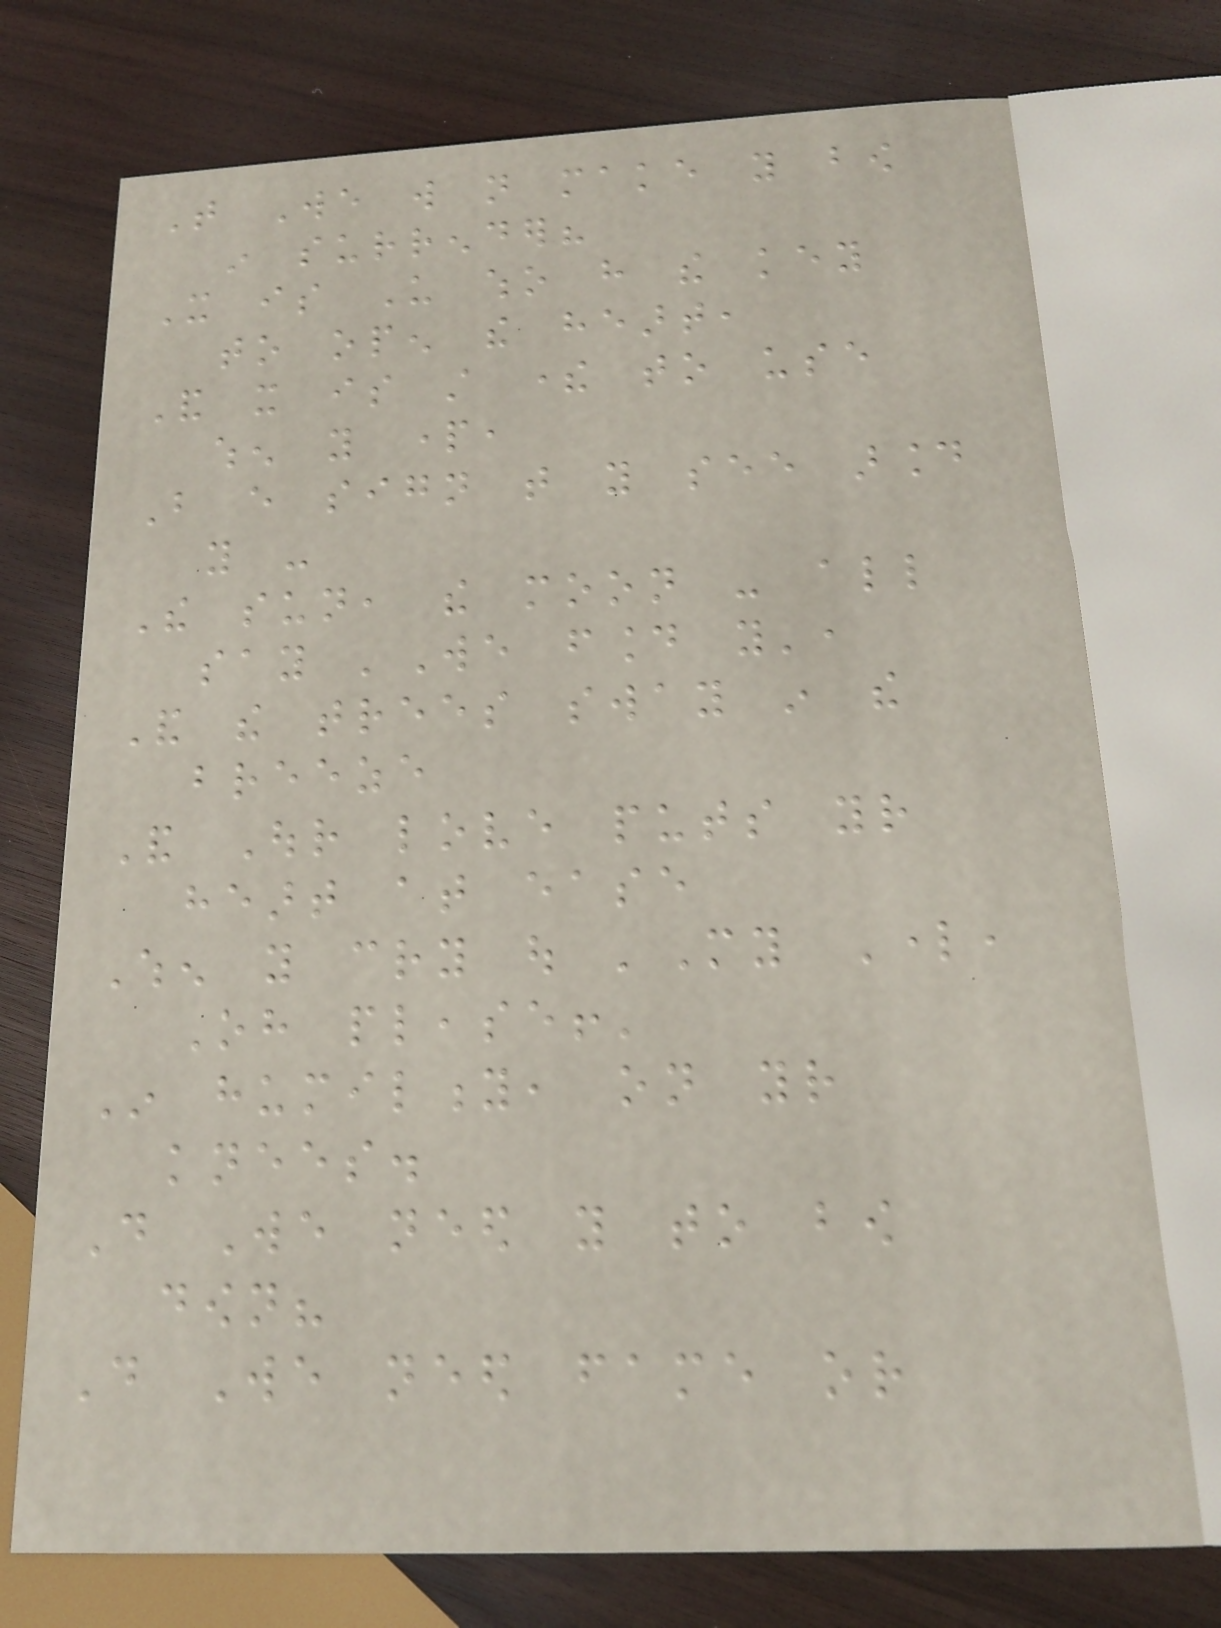That We will not make you bow
in surrender?
It is Us who have the key
to open the heart,
And it is still there to use
when you part,
But every sign that you see around
you -
The sun, the moon - all
say 'We found you',
And the trees sway in the
breeze
And Our love puts your
heart at ease
When you cry out 'My Lord,
Oh please!'
In humility, on your
knees.
Do We need you to bow
down?
Do We need fame or
